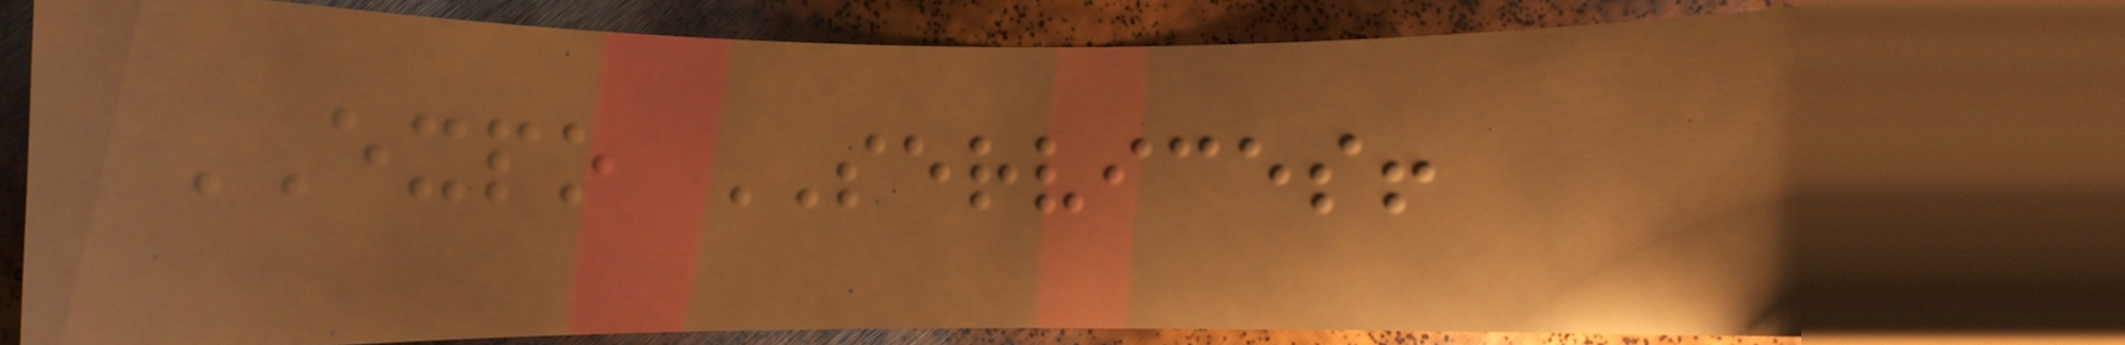EXPO SERVICES!
